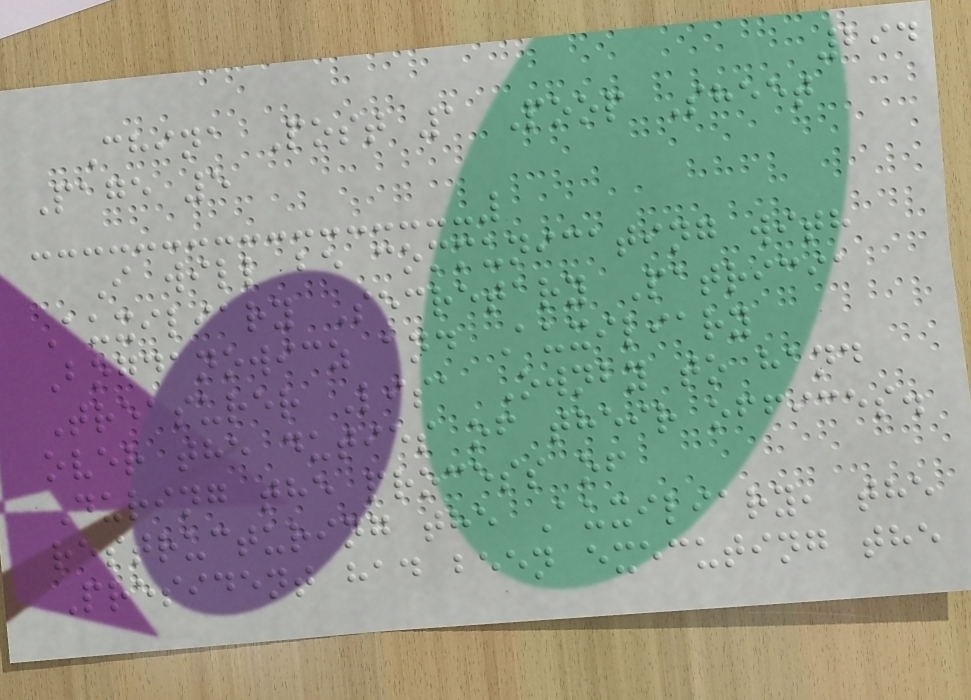294
China Post 1 Poop Sheet
Page 5
I will be communicating with
Auxiliary Secretary Patricia
Bogdanowicz and Auxiliary
Treasurer Lisa Ownby to hand
over the duties of their offices.
During the process of
restructuring the Auxiliary, the
President had been executing the
